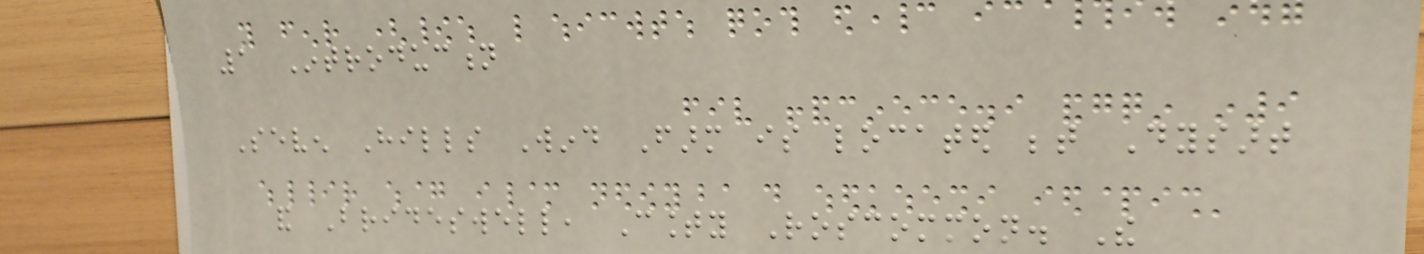1 Introduction
Seven Hills Wind Farm is located between Dysart
and Brideswell, County Roscommon. The
